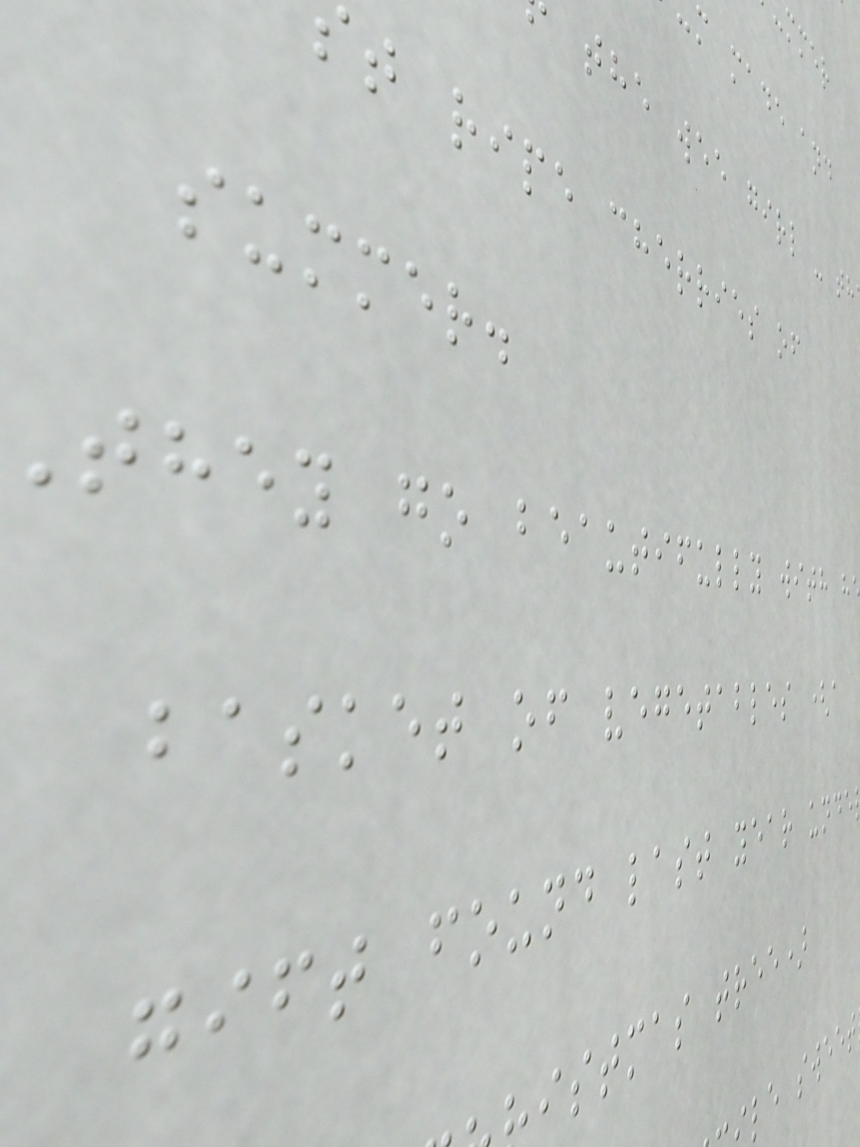m made and
the wee girl - th
t ripe cherries of
summer.
they go beautifully with h
basket of vegetables (a
gift found last year unde
istmas tree)
le sweet
